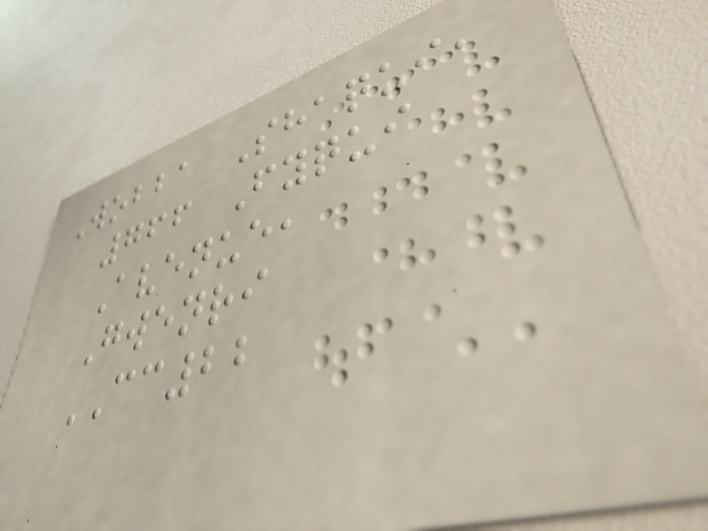Wobba Shaqui,
766 Fyqui
Avenue,
Gwenri
CC22
